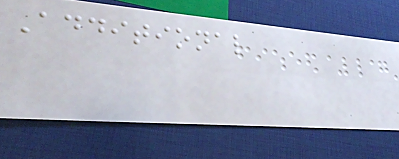Additional
